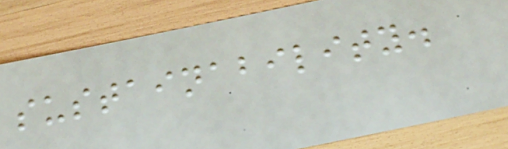sustainability.
